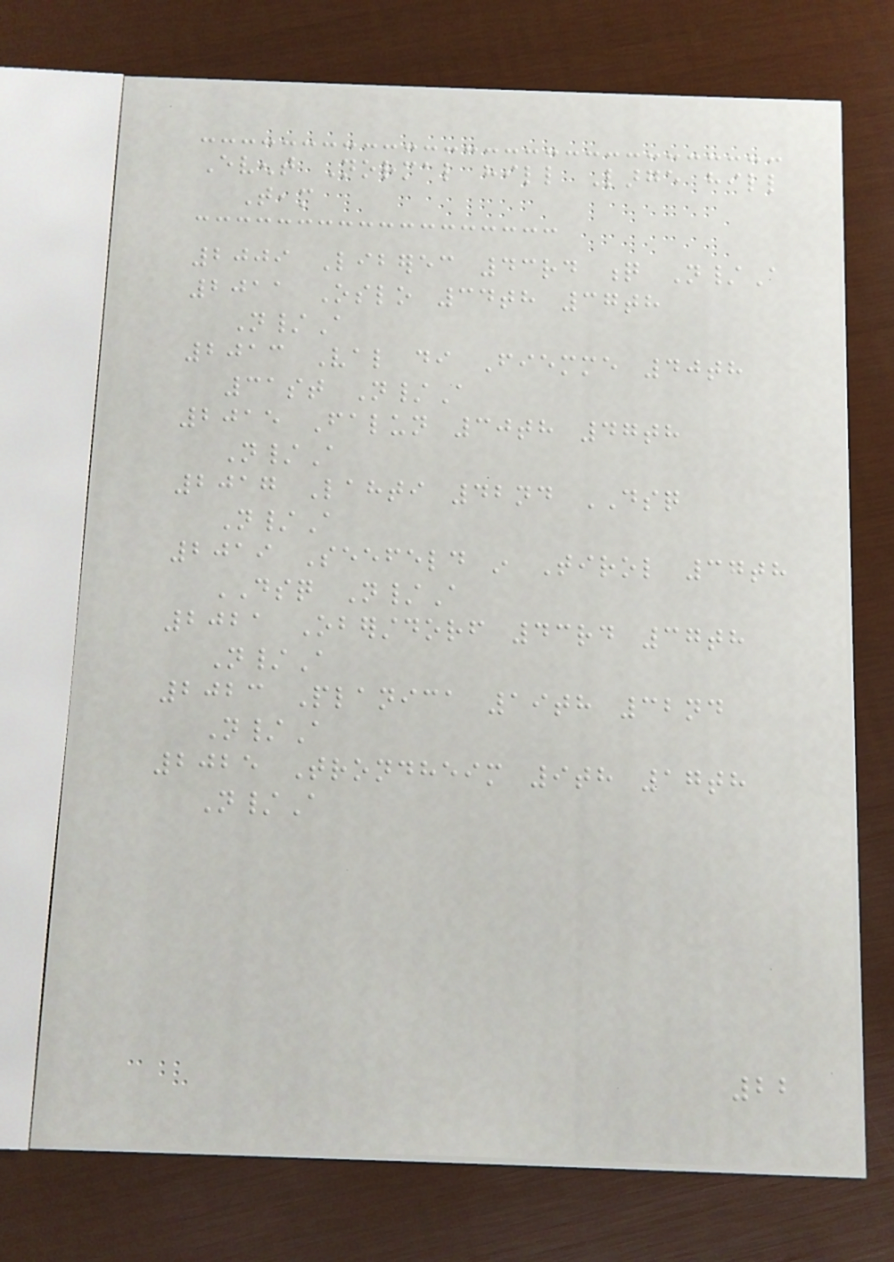Event Normal hill Large hill
Team
2009 Liberec 43rd q N/A
2011 Oslo 34th 37th
N/A
2013 Val di Fiemme 40th
31st N/A
2015 Falun 30th 47th
N/A
2017 Lahti 42nd DSQ
N/A
2019 Seefeld in Tirol 37th
DSQ N/A
2021 Oberstdorf 43rd 37th
N/A
2023 Planica 19th 32nd
N/A
2025 Trondheim 9th 17th
N/A
22
